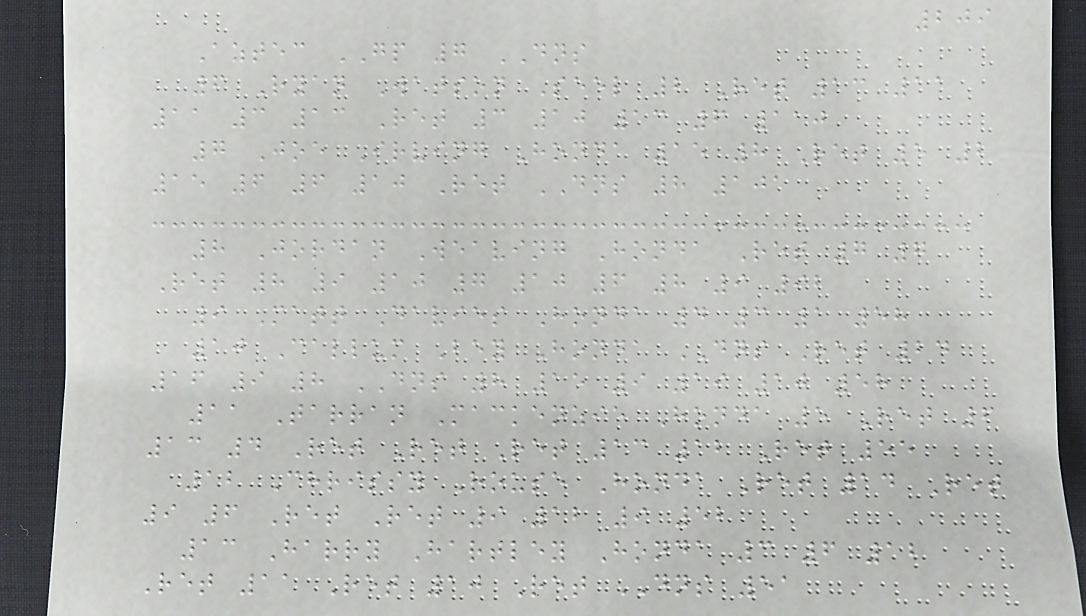209
Aztec GP 7 DNS
6 Ryan Watson Seel 2 Ret 13 11
11 3 13 Ret 3 10 13 6 110
7 Joe Irving Honda 15 8 Ret 5 2
15 6 6 10 Ret DNS 8 101
8 Jordan Weaving Honda Ret 7 7
Ret 8 9 10 7 10 6 8 9 92
9 Matt Davies Honda 4 3 1 58
10 Callum Bey Honda DNS Ret 24
16 9 8 DNS 8 15 9 19 10 58
11 Tarran Mackenzie Honda 5 Ret 6
13 4 Ret Ret Ret 13 12 Ret 55
12 Chrissy Rouse Honda Ret 14 Ret
9 6 Ret Ret 9 12 9 52
13 Harry Hartley Honda 3 6 12
Ret 11 Ret 10 Ret DNS 51
